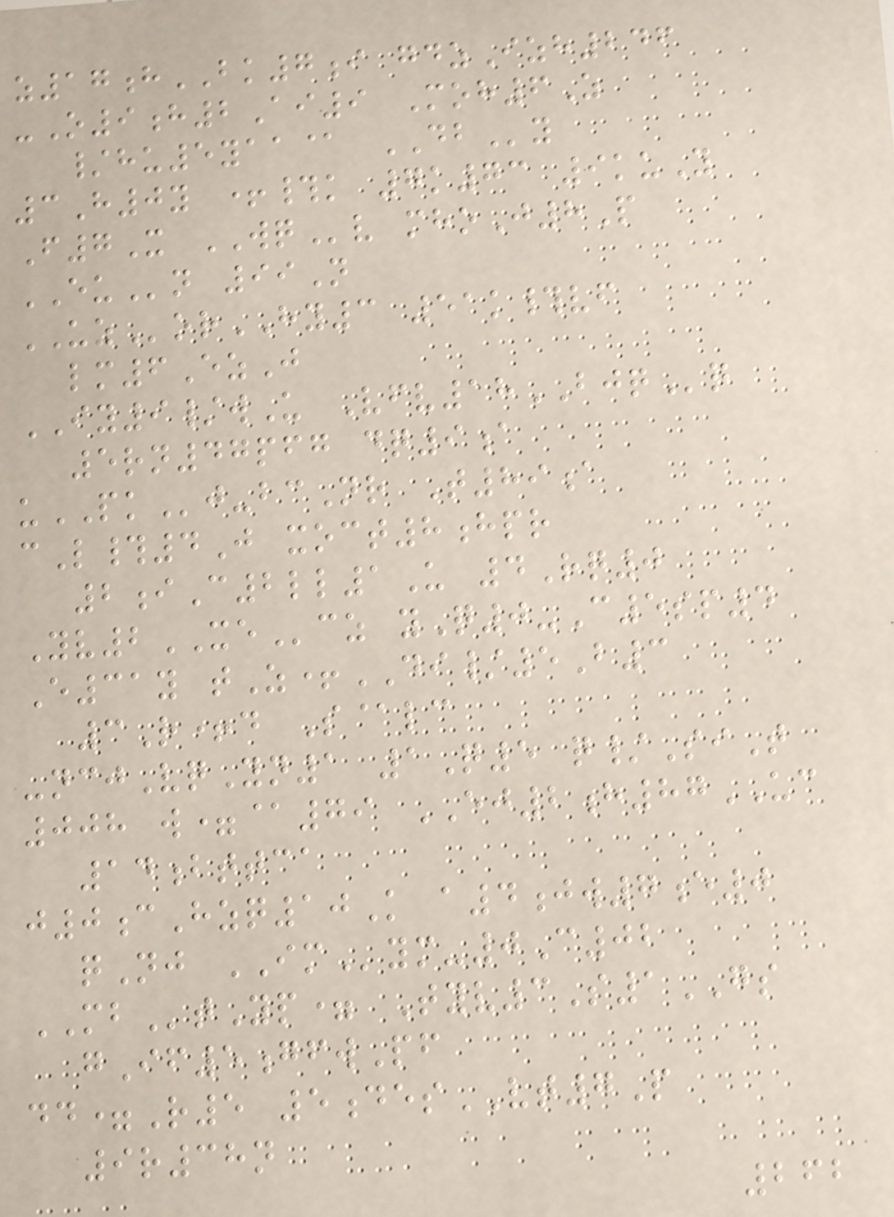z17hBK7i gdzIzh246
-O9h2Ai9 Moh6Z
/hu5yaa@ DBy
3H0y +#k 7k73 9kuY
F7X WQv mhoJ8P
EUn 99N
UZorHY3 51k#vf
lm6EzJ
IY9/wU Vfv18BJQq
5rn47pfg dq9a
uPKj-bcNr T89a
cL#4J xoct8hpr
2iC2ll1U 4Rq0
Yv2XEcz yQ0-C5sp4
E31y tZ+DI/5B3
3R+d S@lc
-ncjVqYn1 1Q5 q/SiT
008 w=@79 EJ2h87UC
14bttca
j0cHzq10K a4jw7e0
qNj IMym-0C02
MBtYp= Tyv3S1GS
gIf5gfwPf
dd=R5 5desVT7P
9r38n
262
